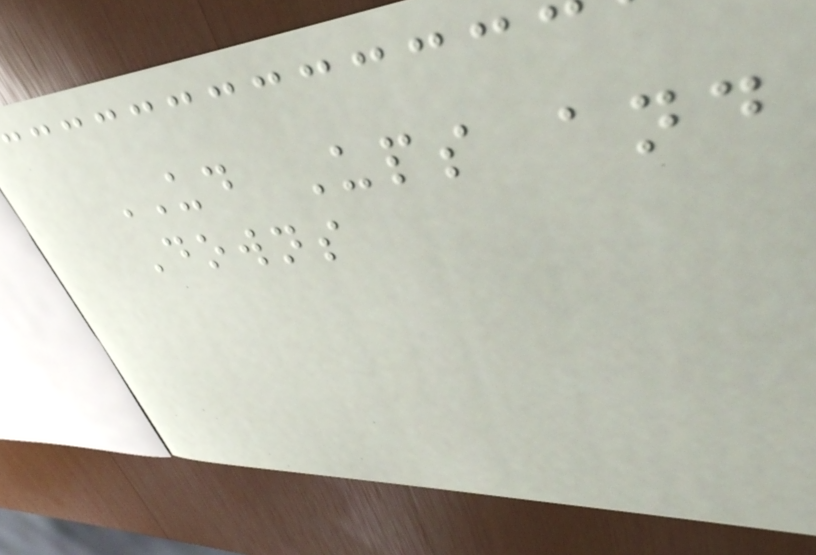UD Ups and
Downs
